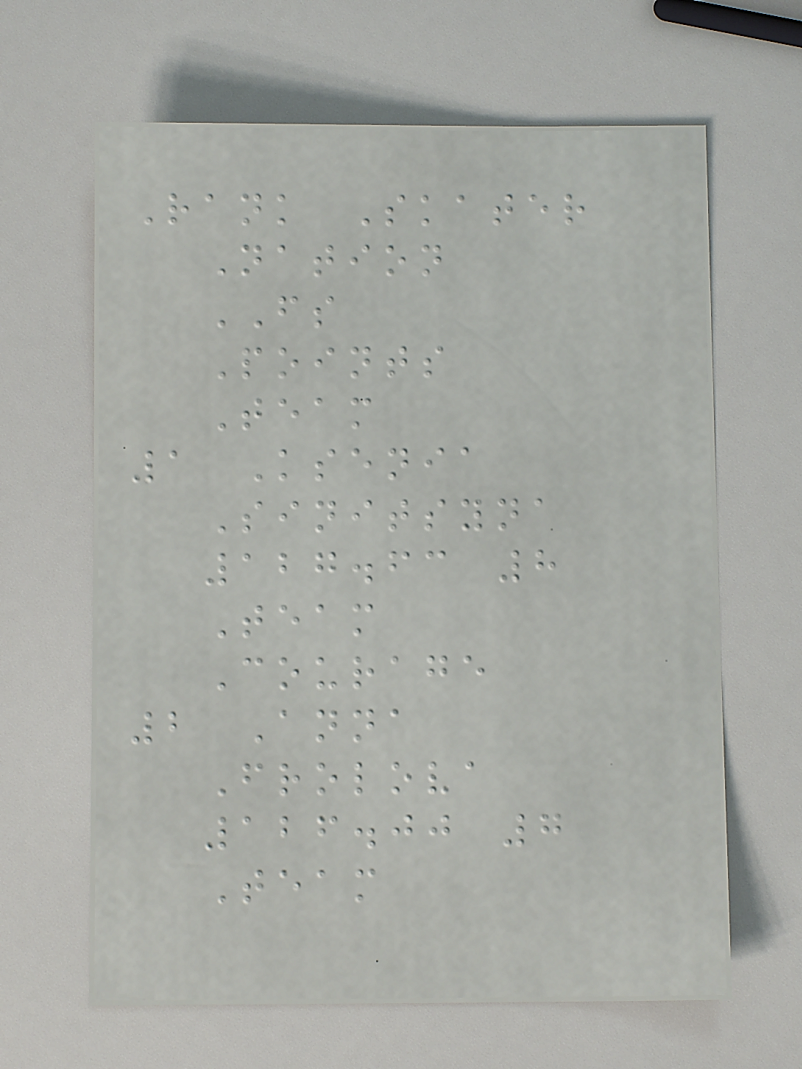Rank Skater
Nation
FS
Points
Team
1 Ksenia
Sinitsyna
127.63 8
Team
Courage
2 Anna
Frolova
126.00 7
Team
